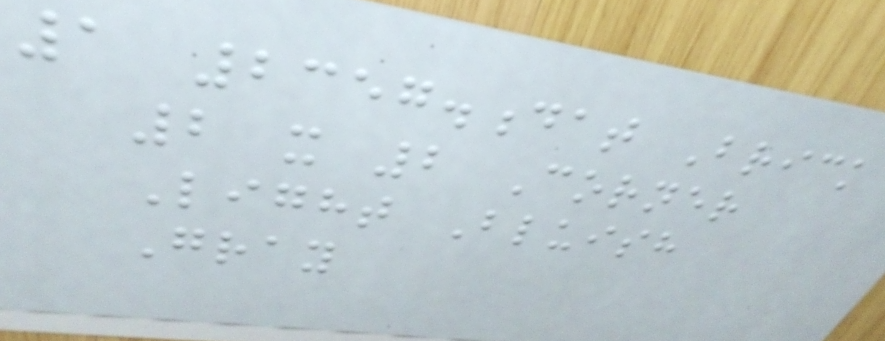1 2357.dat Brick
2 x 2 Corner
Light Bluish
Gray
